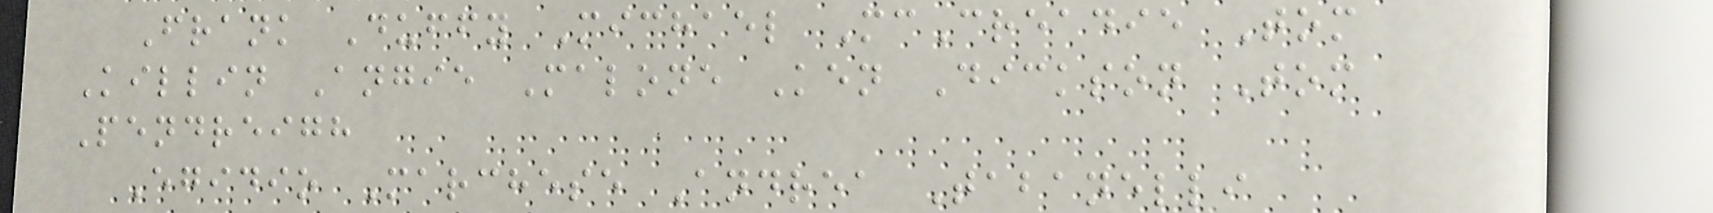Frank Duffy Michael McCreadie Tom
Killin Angie Malone Ken Dickson Tom
Pendreigh
Egidio Marchese Andrea Tabanelli
